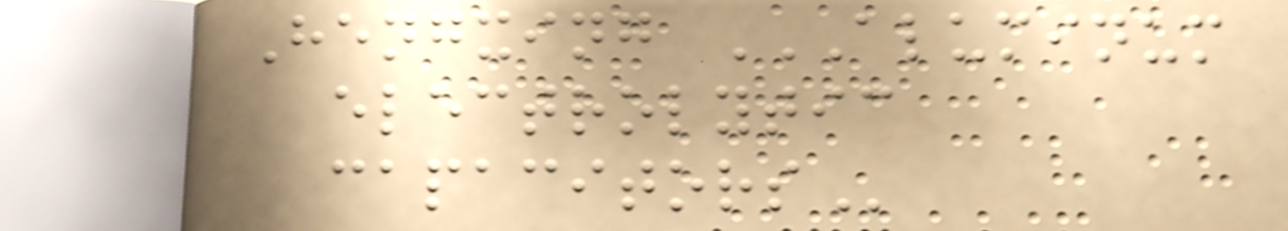Hengxing ALUMINUM
ELECTROLYTIC
CAPACITORS
